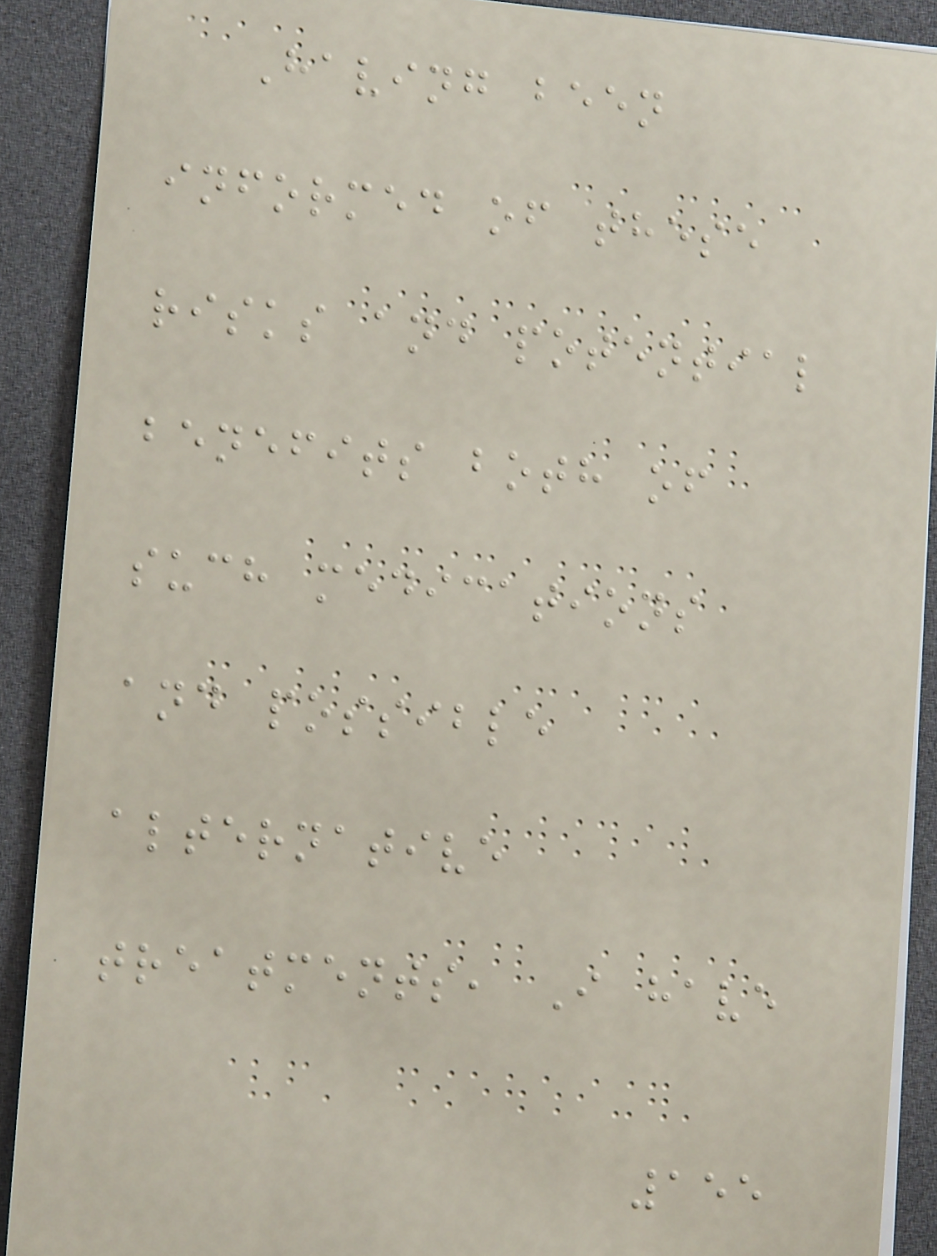Having been
informed of these
risks and potential
benefits both of
such medications
and possible
alternative
treatments, I have
155
